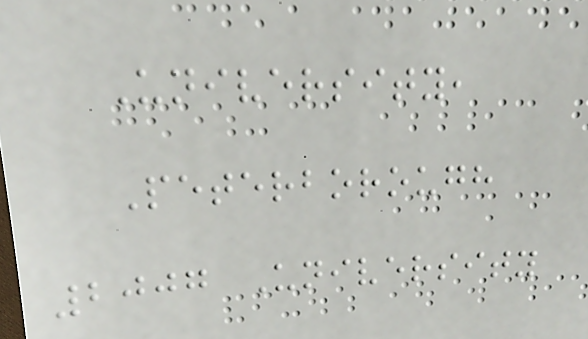University,
Peterborough
2007 University
